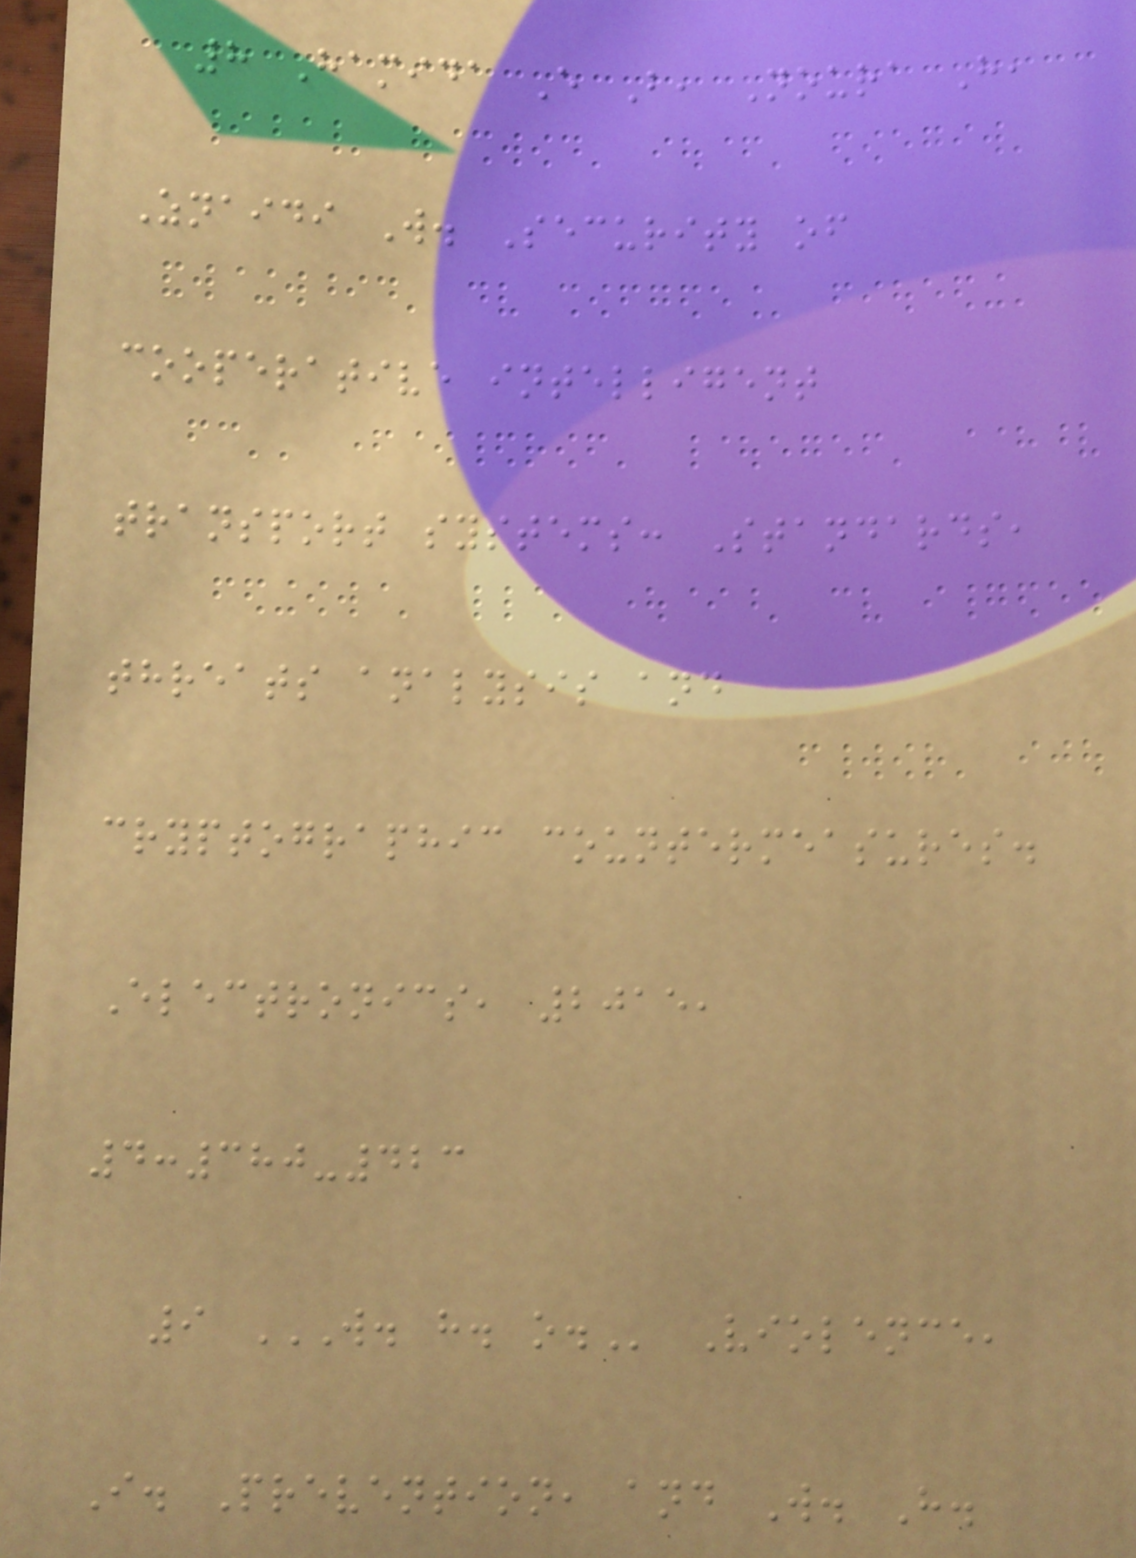8 Hamida E B, Noura H,
Znaidi W. Security of
cooperative intelligent
transport systems: Standards,
threats analysis and
cryptographic countermeasures.
Electronics, 2015,
4:380-423
9 W. H. O. Violence,
I. Prevention, and W. H.
